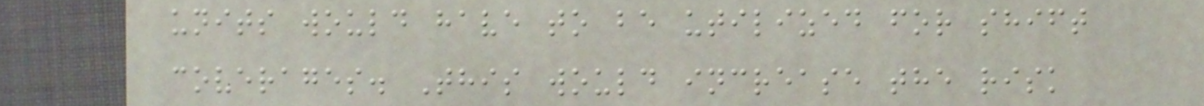units would have to be utilized for shift
coverages. This would increase the risk
